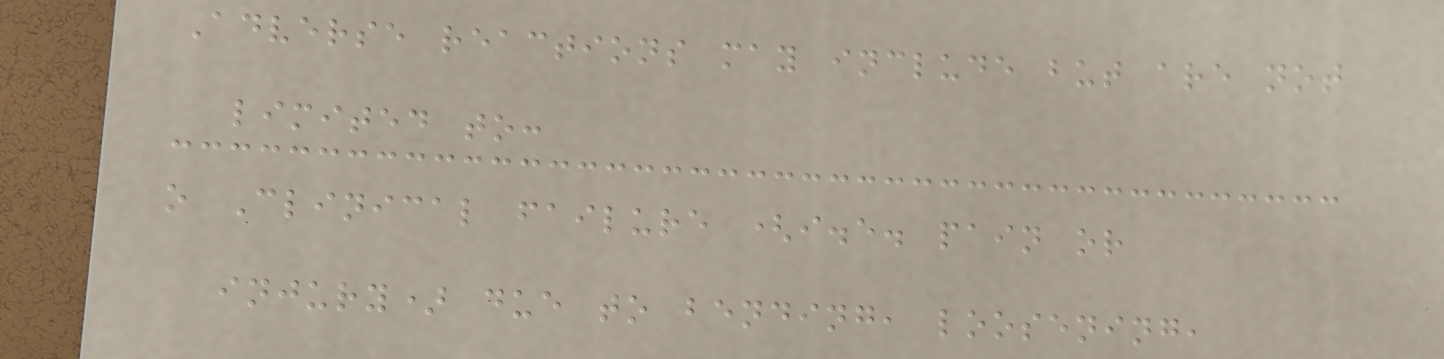Adverse reactions may include but are not
limited to:
o Clinical failure (i.e. pain or
injury) due to bending, loosening,
